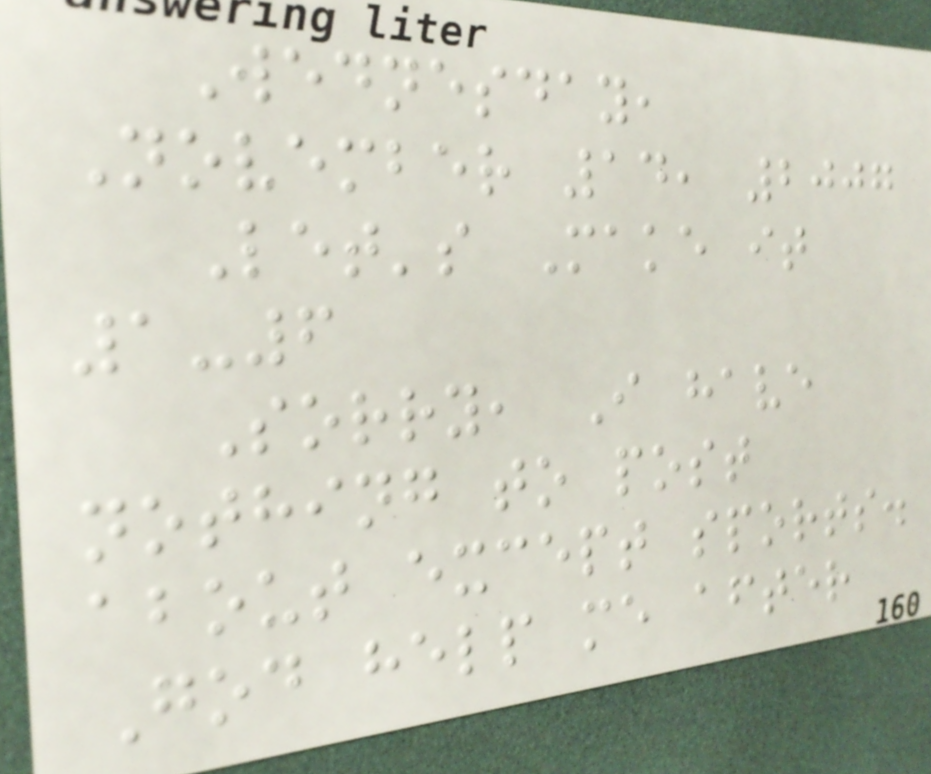Wednesday,
November 14, 2007
Let's Make it
1-6
Sorry, I have
nothing to post
about except sports.
God help me after
